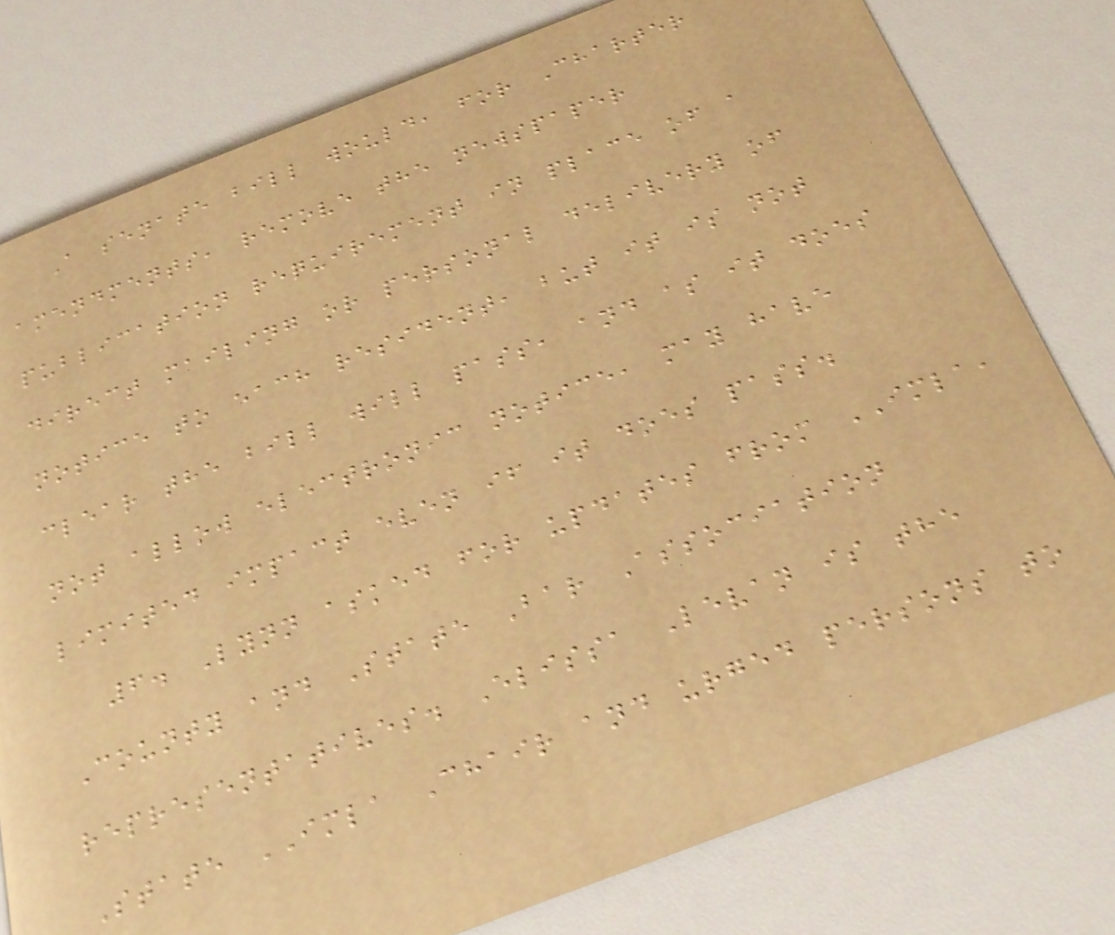A senate bill would, for Charter
amendments, remove the newspaper
publication requirement in place of a
direct mailing or personal delivery of
notice to each resident, but it is not
clear the bill will pass, and as it does
not allow electronic notice, may have
limited impact even if it does pass.
6. Lynn asked for updates from IMLA,
County and State Bar Association
representatives. Elissa Levan is the
State IMLA Chair and urged persons to
